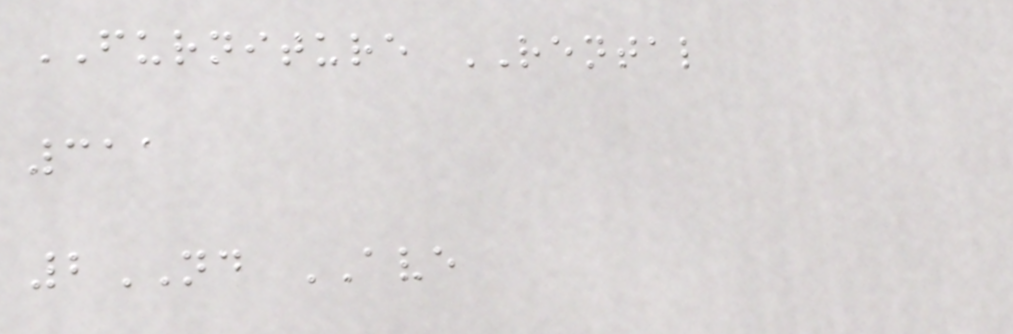FURNITURE RENTAL
311
2ND AVE
